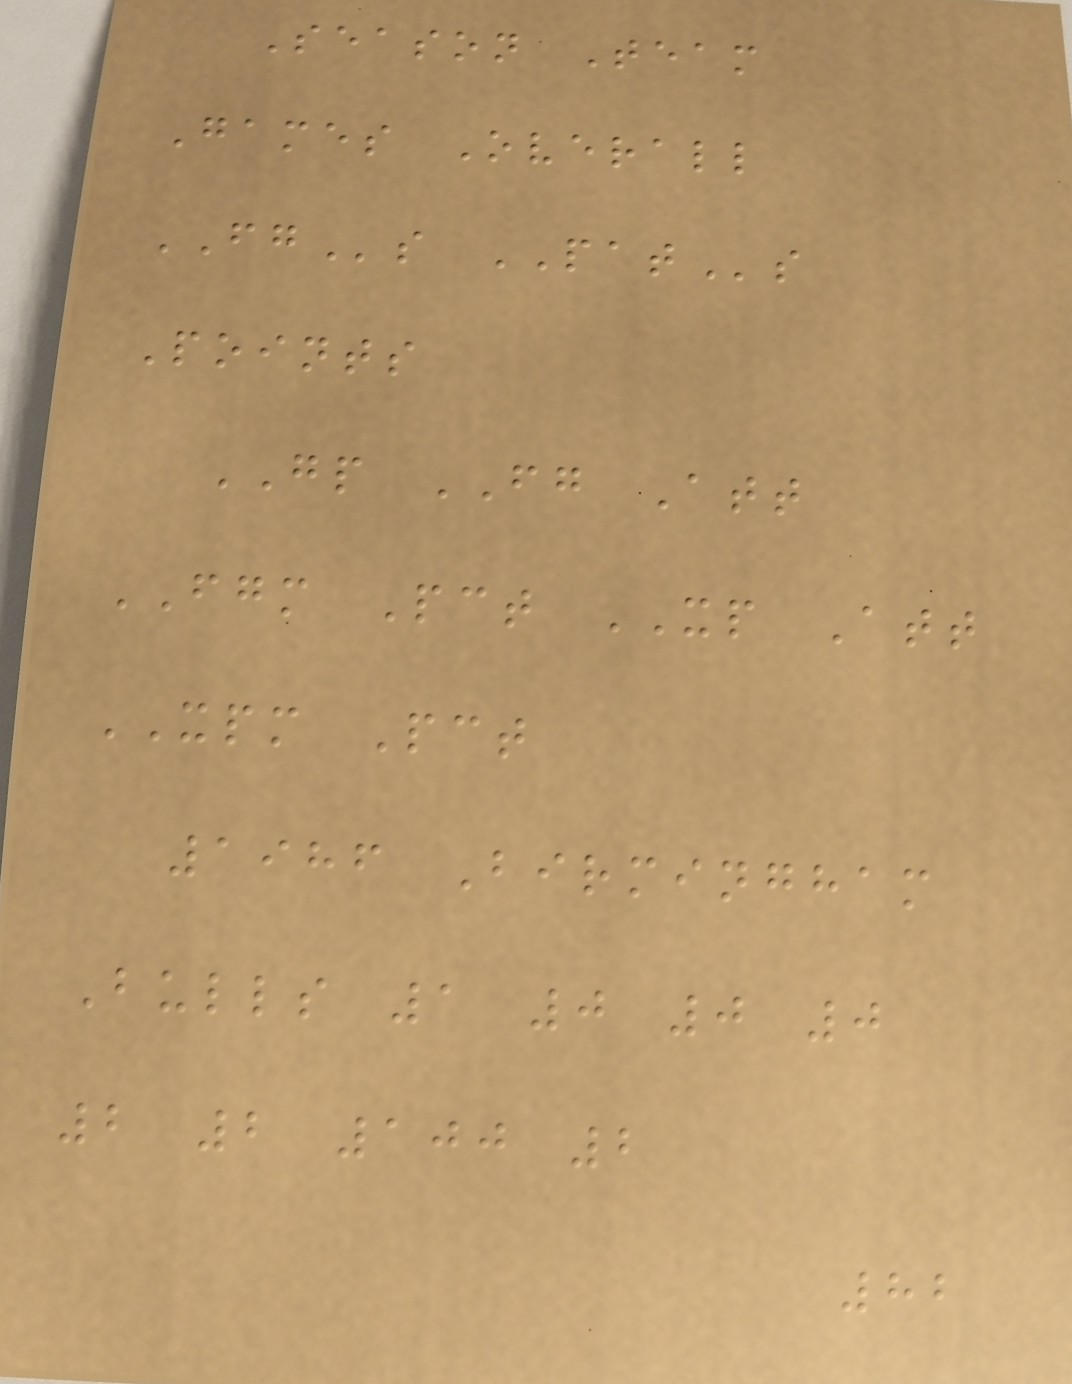Season Team
Games Overall
FGs PATs
Points
GP FG Att
FGM Pct XP Att
XPM Pct
1986 Birmingham
Bulls 1 0 0 0
2 2 100 2
82
